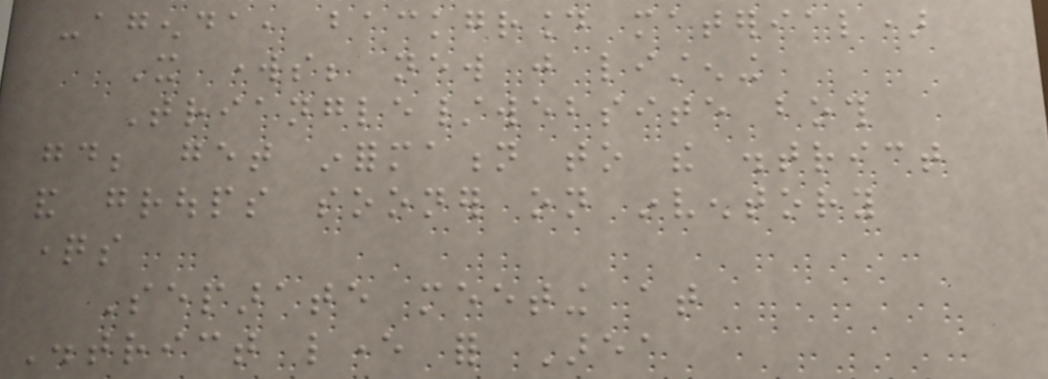-agenda, background material)
It works; new just listening
Triangle/website both
good; get information to the district
and groups sooner on inventory
questions
Separate meeting at
District lever for Area
